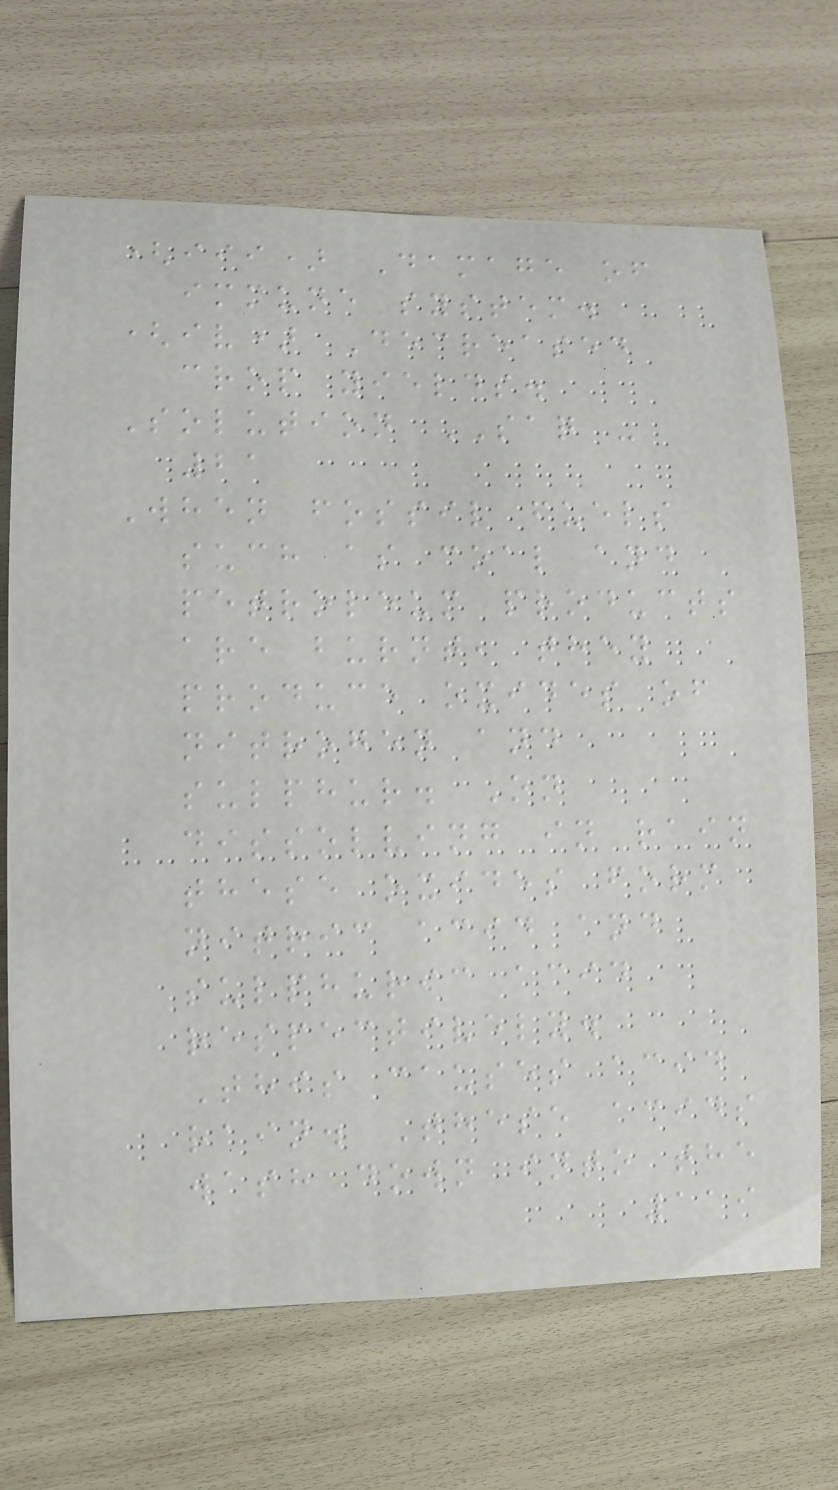(iii) Damage of
immune system.
(iv) Decreased
crop yields.
Solution SAQ -
21
When fossil fuels
such as coal and
petroleum products
are burnt, they
produce oxides of
nitrogen and
sulphur. On
dissolving in rain
these oxides form
nitric acid and
sulphuric acid
respectively.
This causes acid
rain. These acids
wash down into the
119
